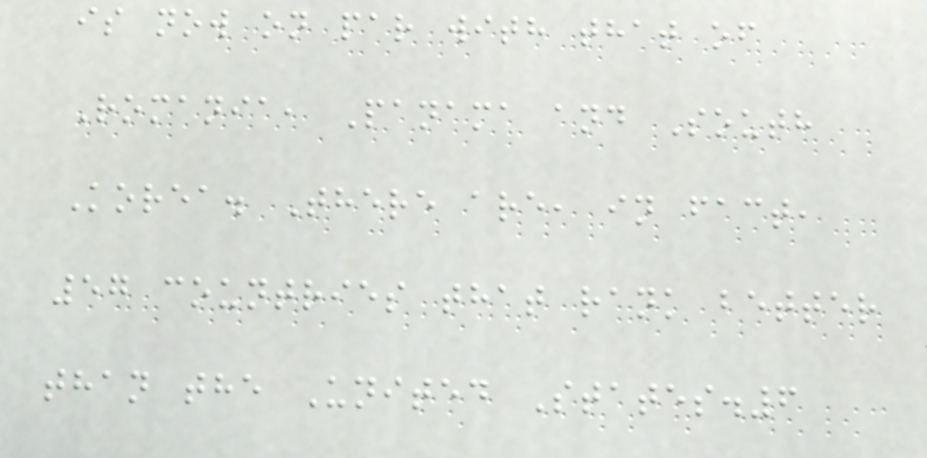is now on par with that of
Romania, Panama and South
Korea. There are, in fact,
57 countries that rank better
than the United States.6
